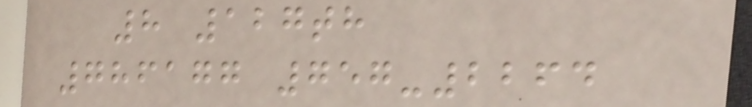8 127th
786177 757-2264
